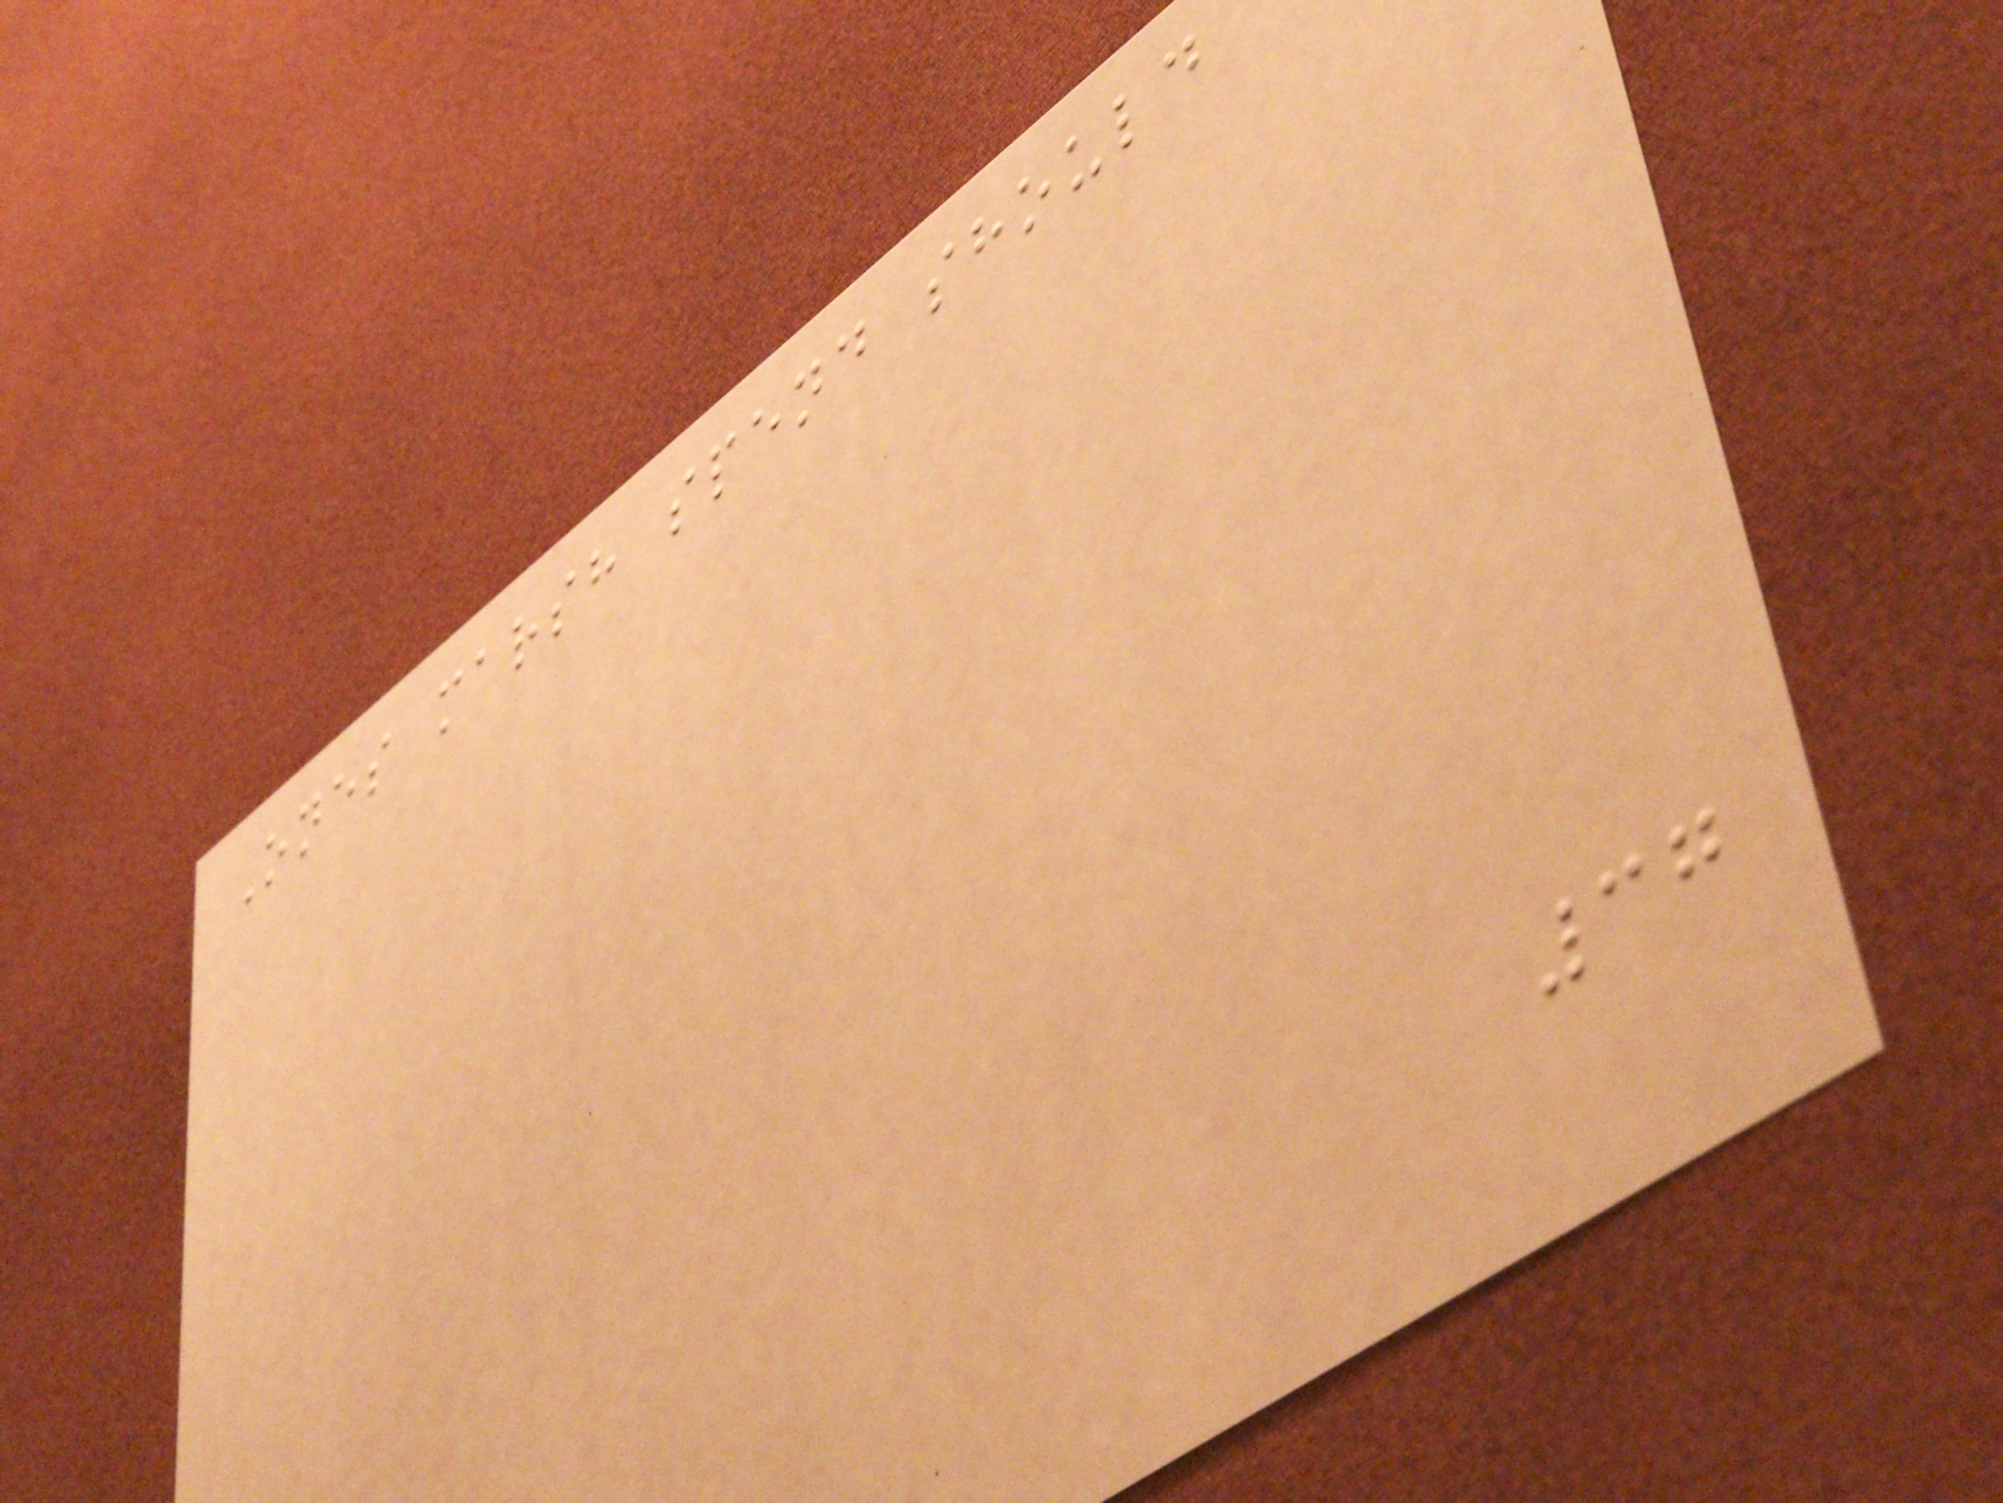Ones marsh spend should
37
